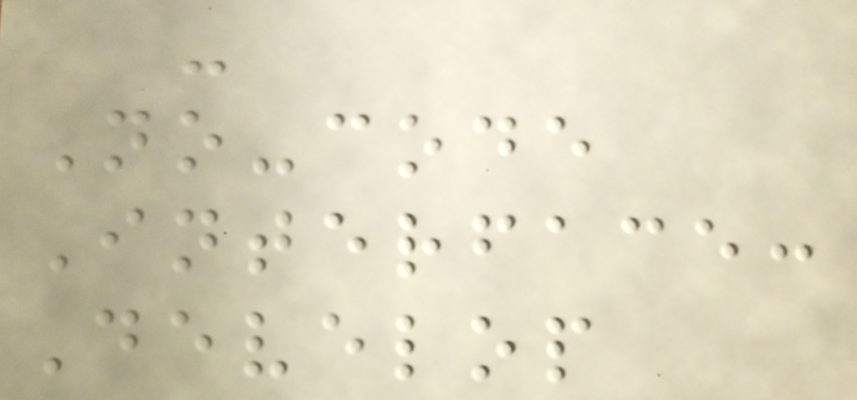-
No-code
Interface:
Develop
